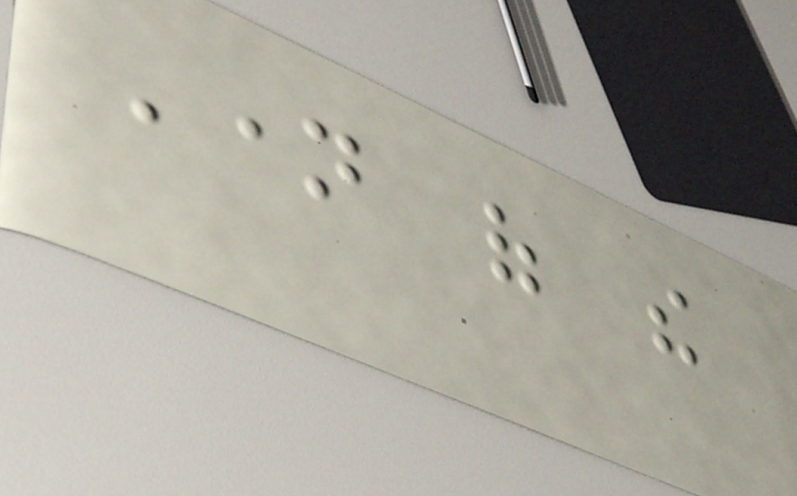Name of the
